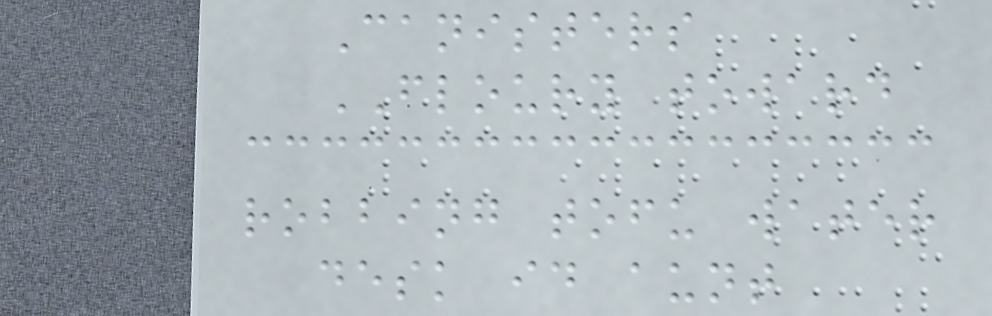Canisters
FLOURY toward
robbing tofu water
desk id aunt
